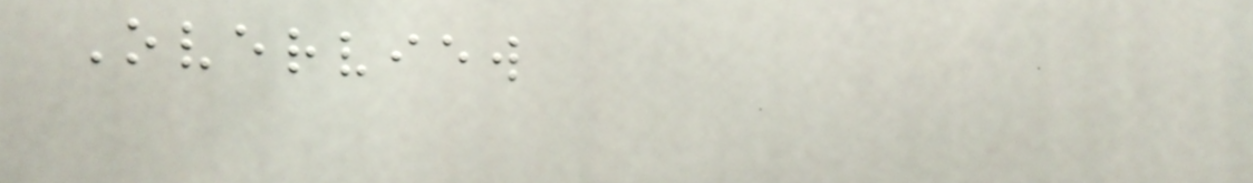Overview
